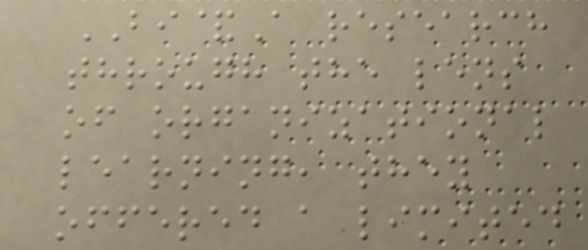BI&A research
through the lens
of organizational
learning, they
offered a limited
